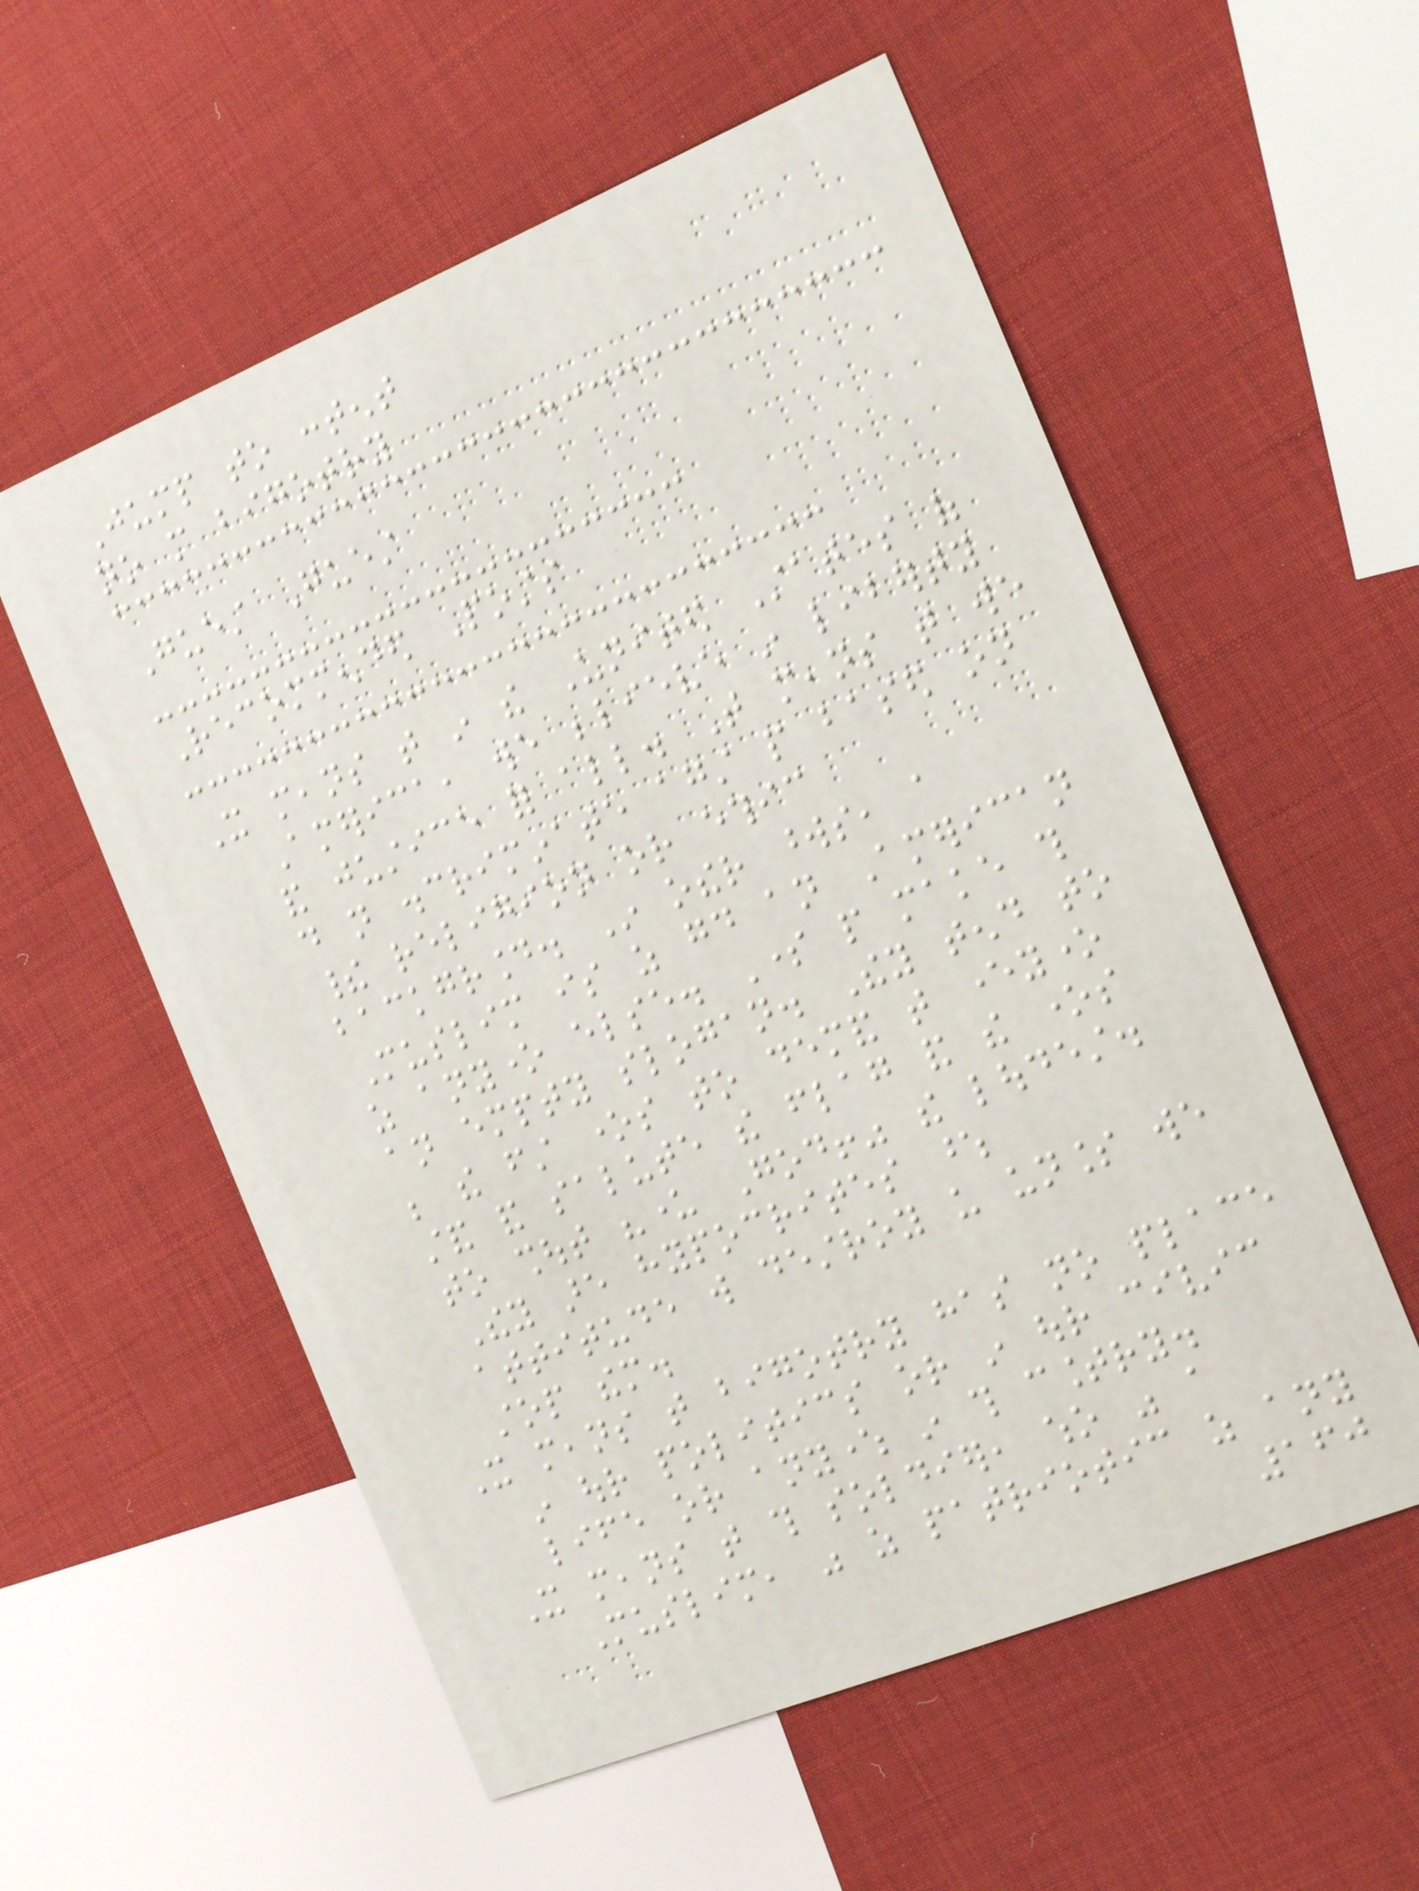Jump to content
no more bigotry
Guest Guest
Recommended Posts
It means that in the United States of
America, we believe in liberty
and justice for all. That means that we
do not discriminate against people based on
their religion or ethic
background. In other words, a
Muslim is as good an American
as anyone else. Some people make this
an empty slogan. They tend to
be the first ones to demand that everyone
stand and salute the flag and the ones
to shout "under God!" the loudest.
They are hypocrites whose
attitude will destroy us unless we
stop them.
It means that bigotry has no place
in our politics or in our civic
life or anywhere in this country.
It means that this soldier, who was a
Muslim, was as patriotic as any
160
